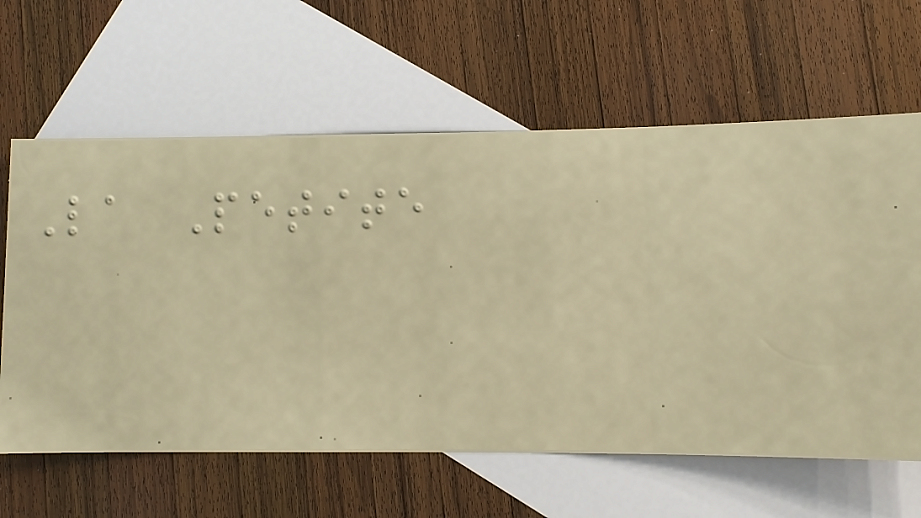La Petite
